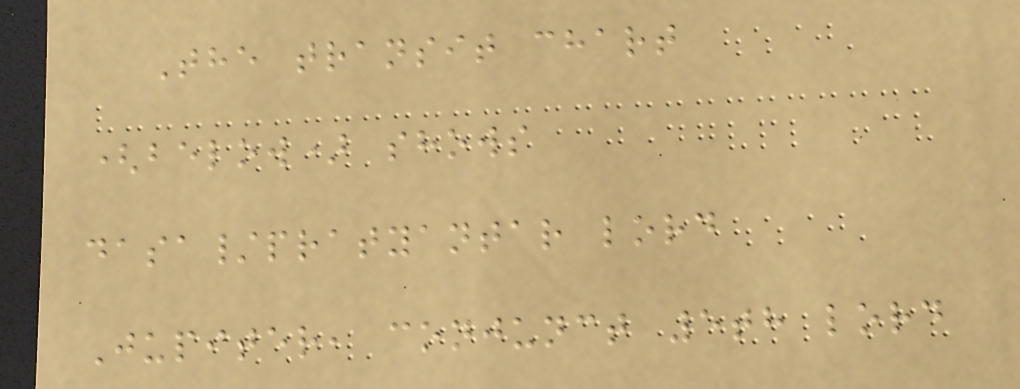The transit chart
(below) shows
dasa/pratyantar lord
Jupiter, conjunct 5th lord
